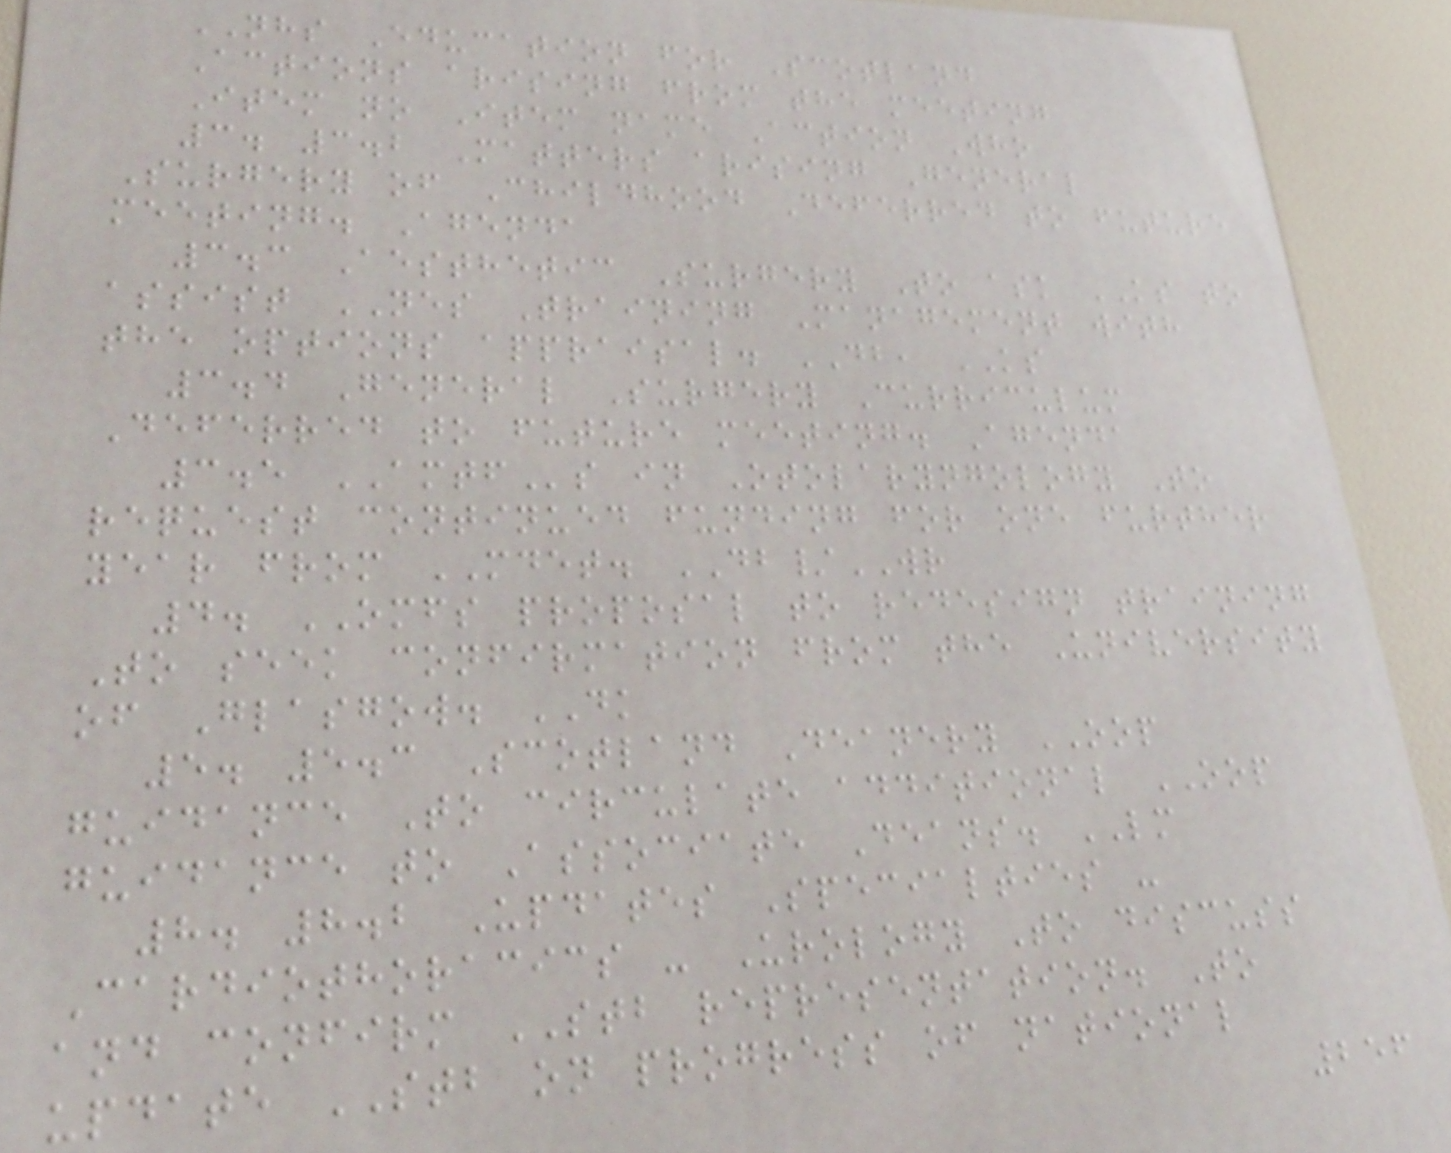NHS Education for Scotland
Actions arising from the meeting
Item no Item name Action Who
3. 3.2 Matters arising General
Surgery of Childhood Deferred to future
meeting. Agenda
3.3 Aesthetic Surgery To ask KS to
assist NES Training Management with
the options appraisal. DB, KS
3.4 General Surgery Curriculum
Deferred to future meeting. Agenda
3.5 AMTFs in Otolaryngology To
request continued funding for one further
year from MDET. DB/WR
4. OMFS proposal to redesign training
To seek confirmation from the University
of Glasgow. DK
5. 5.3 Scotland Deanery OOP
guidance To circulate additional OOP
guidance to Associate Deans. LM
8. 8.2 Updates Specialties -
Cardiothoracics - Urology To discuss
and confirm STB representation. To
update STB on progress of national
256
